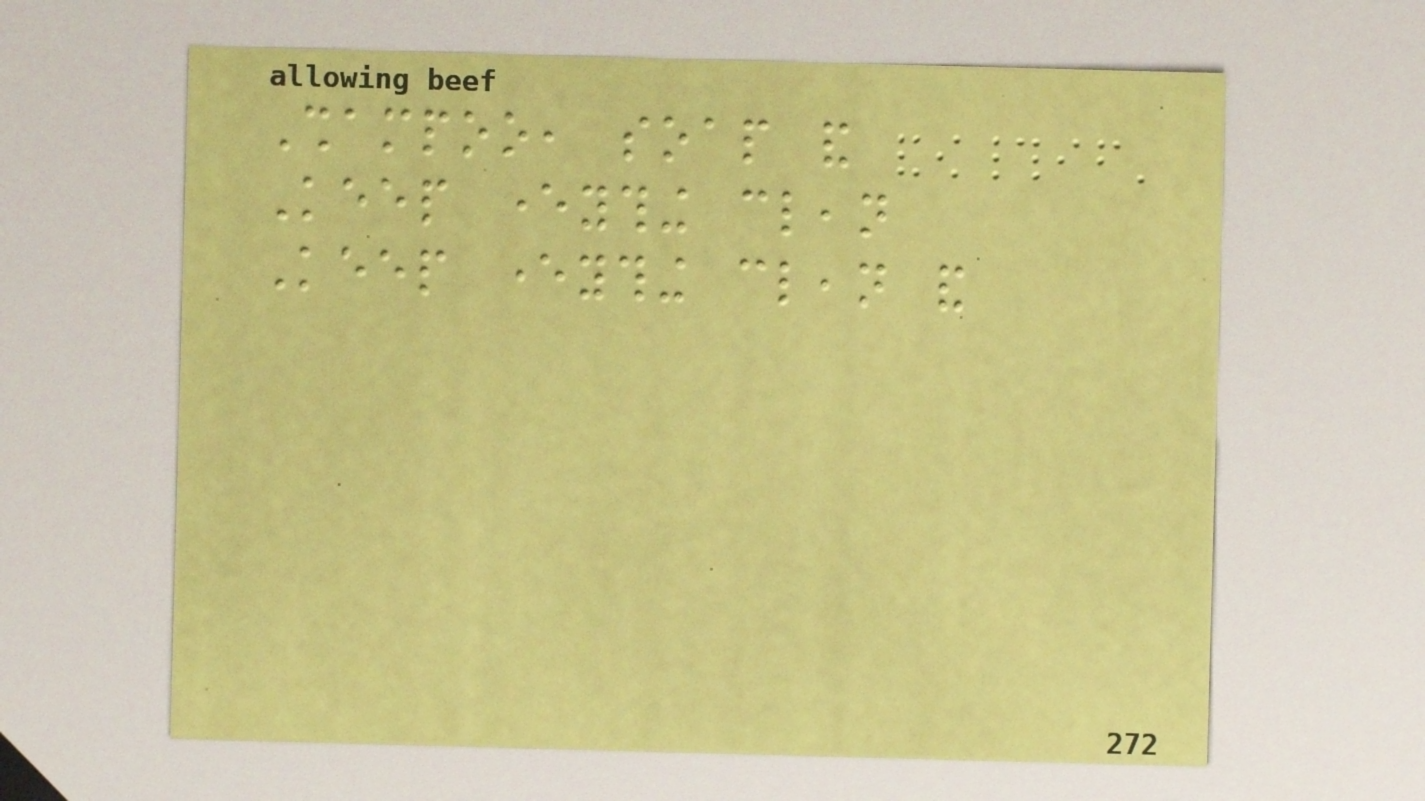Shampoo, soap and
Keep everything clean
Keep everything clean and
